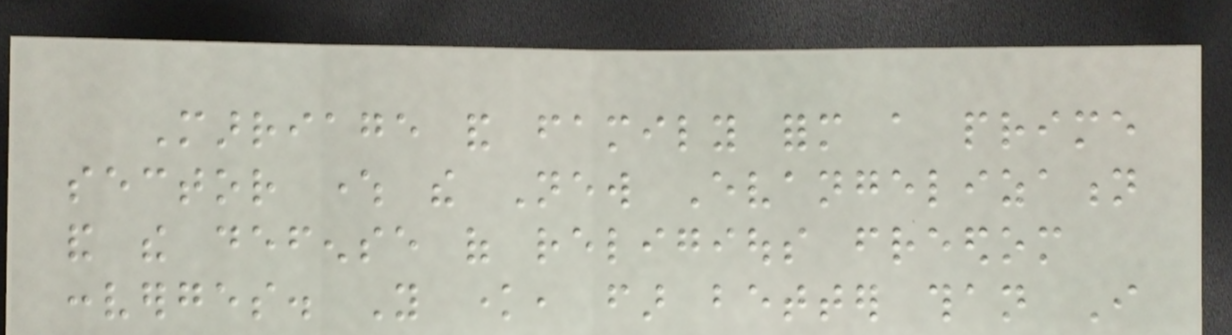Marriage and family form a prime
sector where the New Evangelization
and the defense of religious freedom
converges. You know, far better than I
